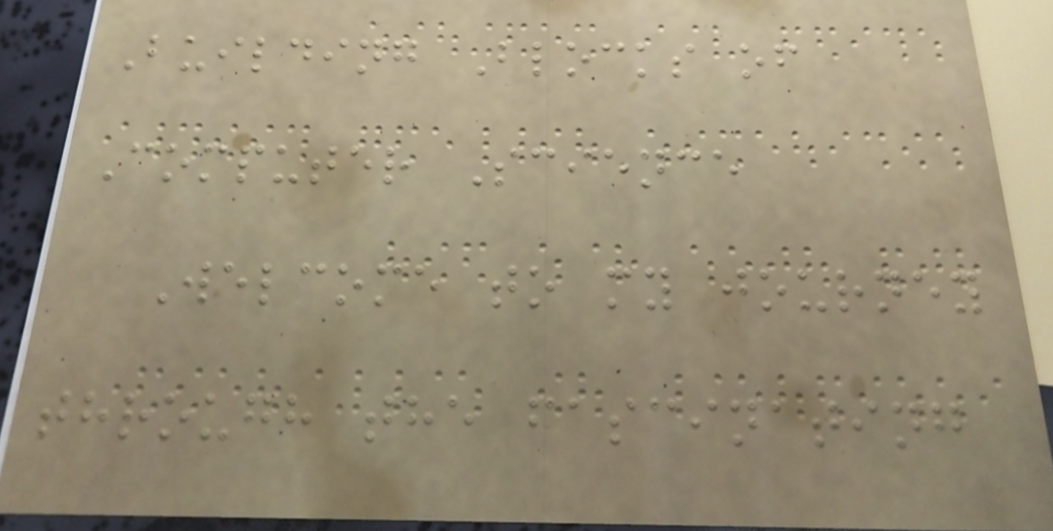Building Blocks of
Computer Science
Welcome to my journey
through the fascinating
